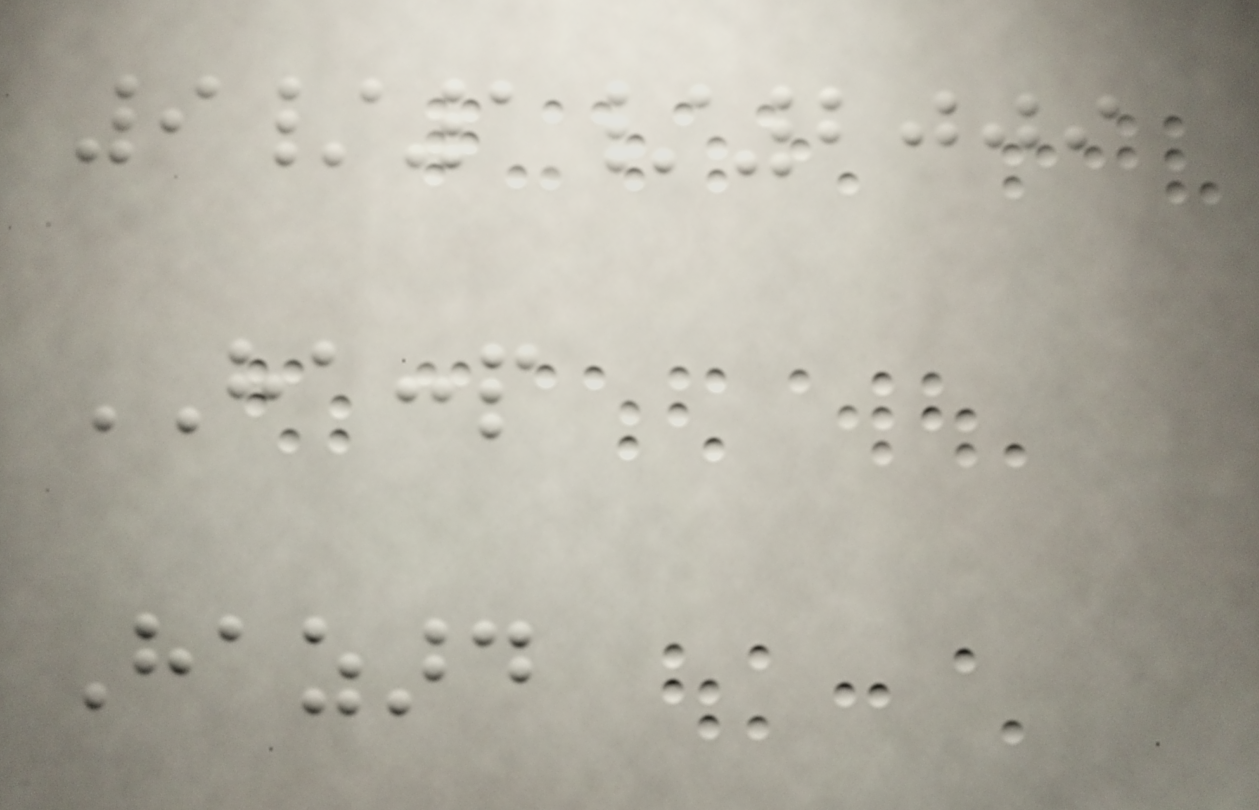9/1/2009
HACCP
Hazard
